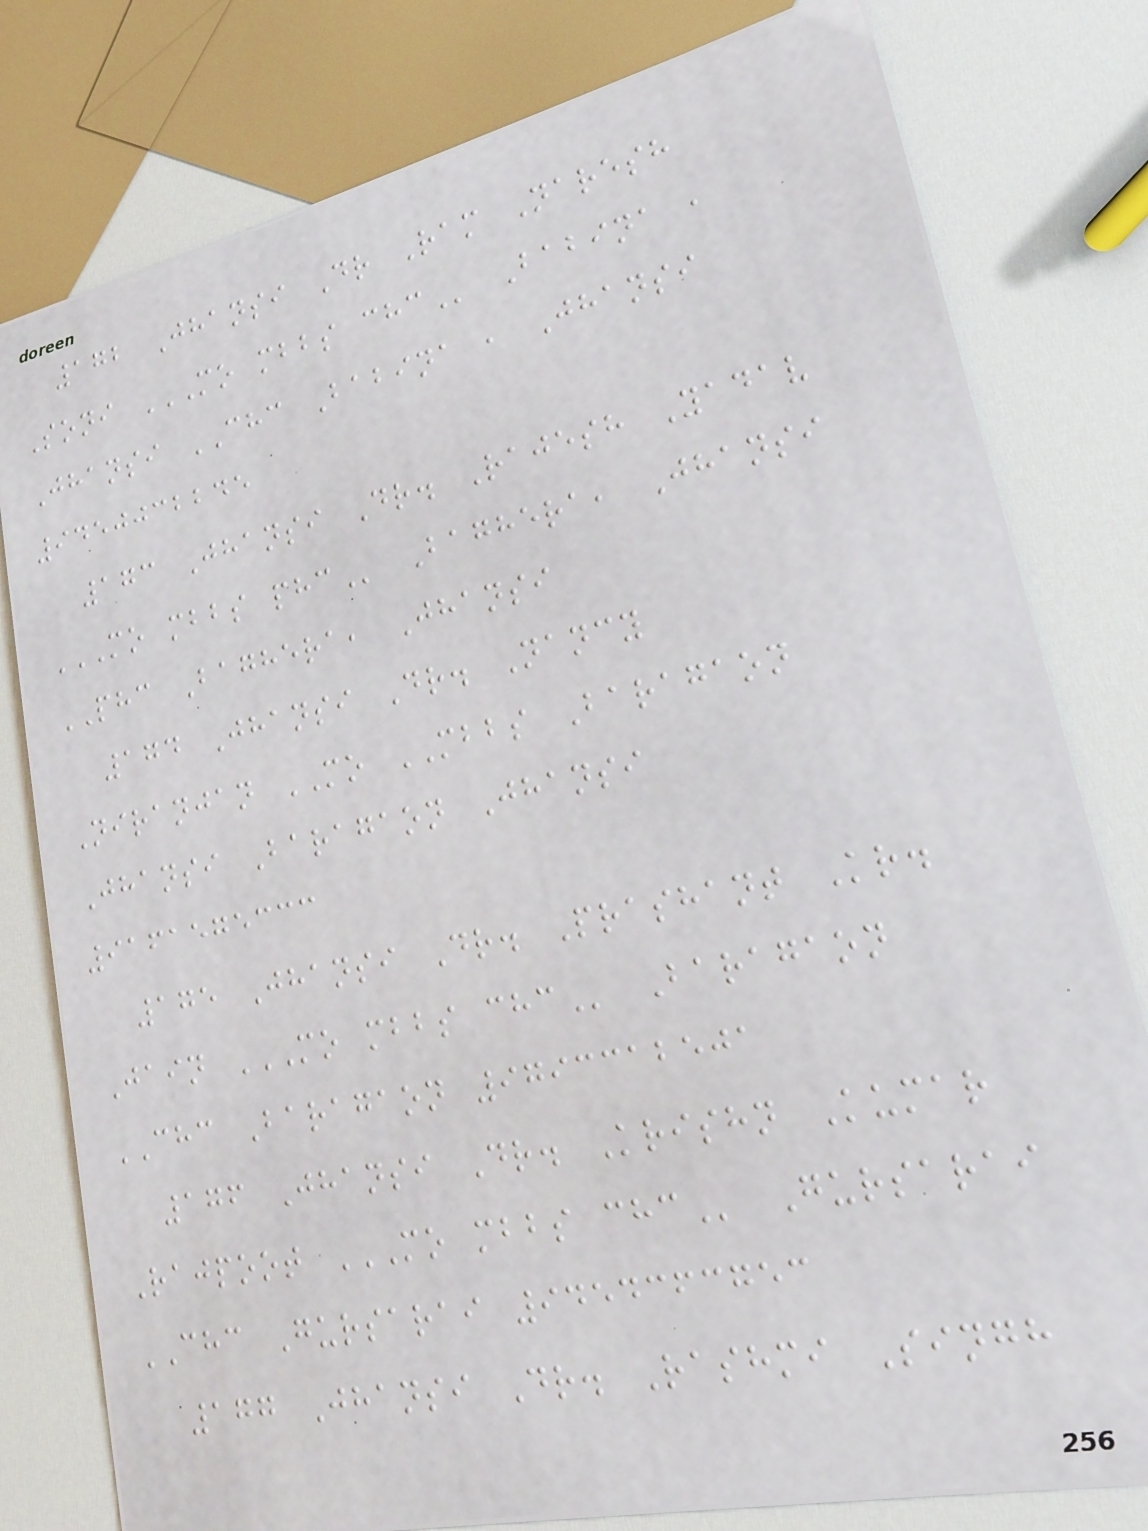172 Jhansi Dr Ram Naresh
Soni MO MBBS CHC Babina ,
Jhansi CHC Babina , Jhansi
9450032245
173 Jhansi Dr. Rajesh Yadav
MO MBBS PHC Baghera, Jhansi
PHC Baghera, Jhansi
174 Jhansi Dr. Nancy
Niranjan MO MBBS Baragaon
Jhansi Baragaon Jhansi
9161575333
175 Jhansi Dr. Prashant Kr.
Jain MO MBBS CHC Baragaon
CHC Baragaon 9793312501
176 Jhansi Dr. Krishn Kumar
Rajpoot MO MBBS CHC Gursarai
CHC Gursarai 9454363753
177 Jhansi Dr. Rashmi Singh
